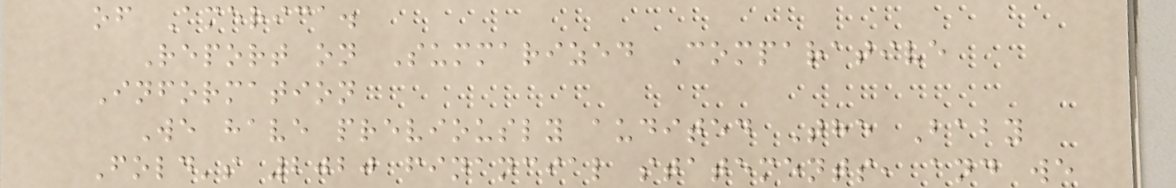of America.
Report on Summarized Comparative
Information
We have previously audited The Baby
Fold's 2020 financial statements, and we
